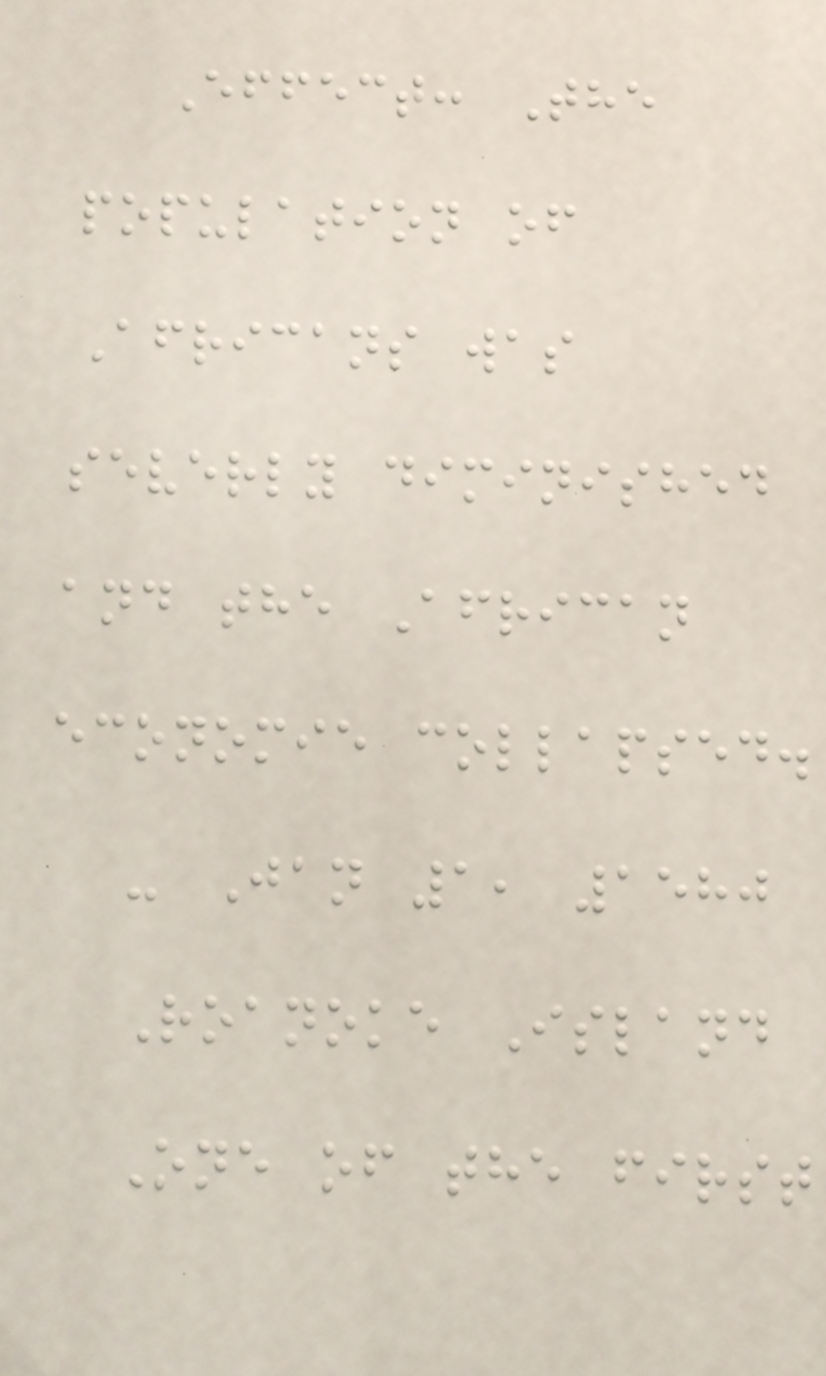Effect: The
population of
Africans was
severly diminished
and the African
economie collapsed.
- Jan 1, 1580
Roanoke Island
One of the first
